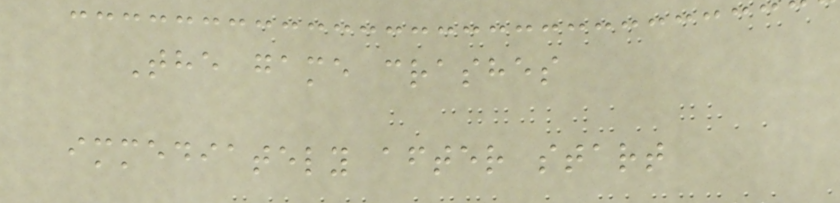The game crashes
immediately after start
